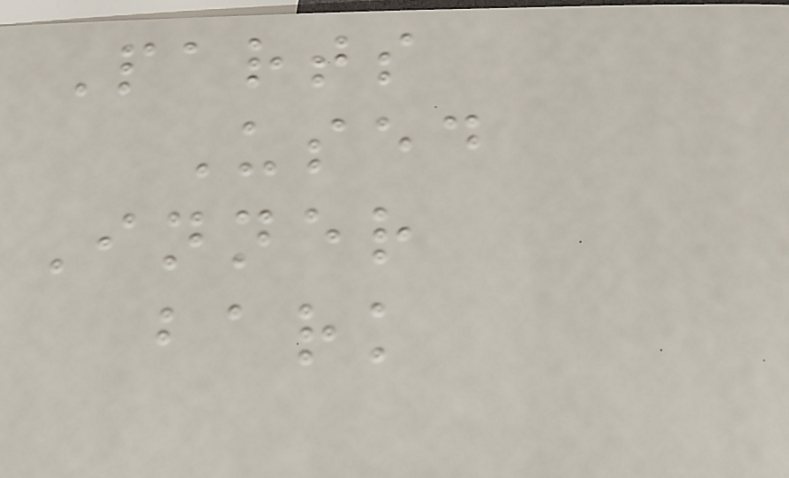Parts
Used
Inner
bark
